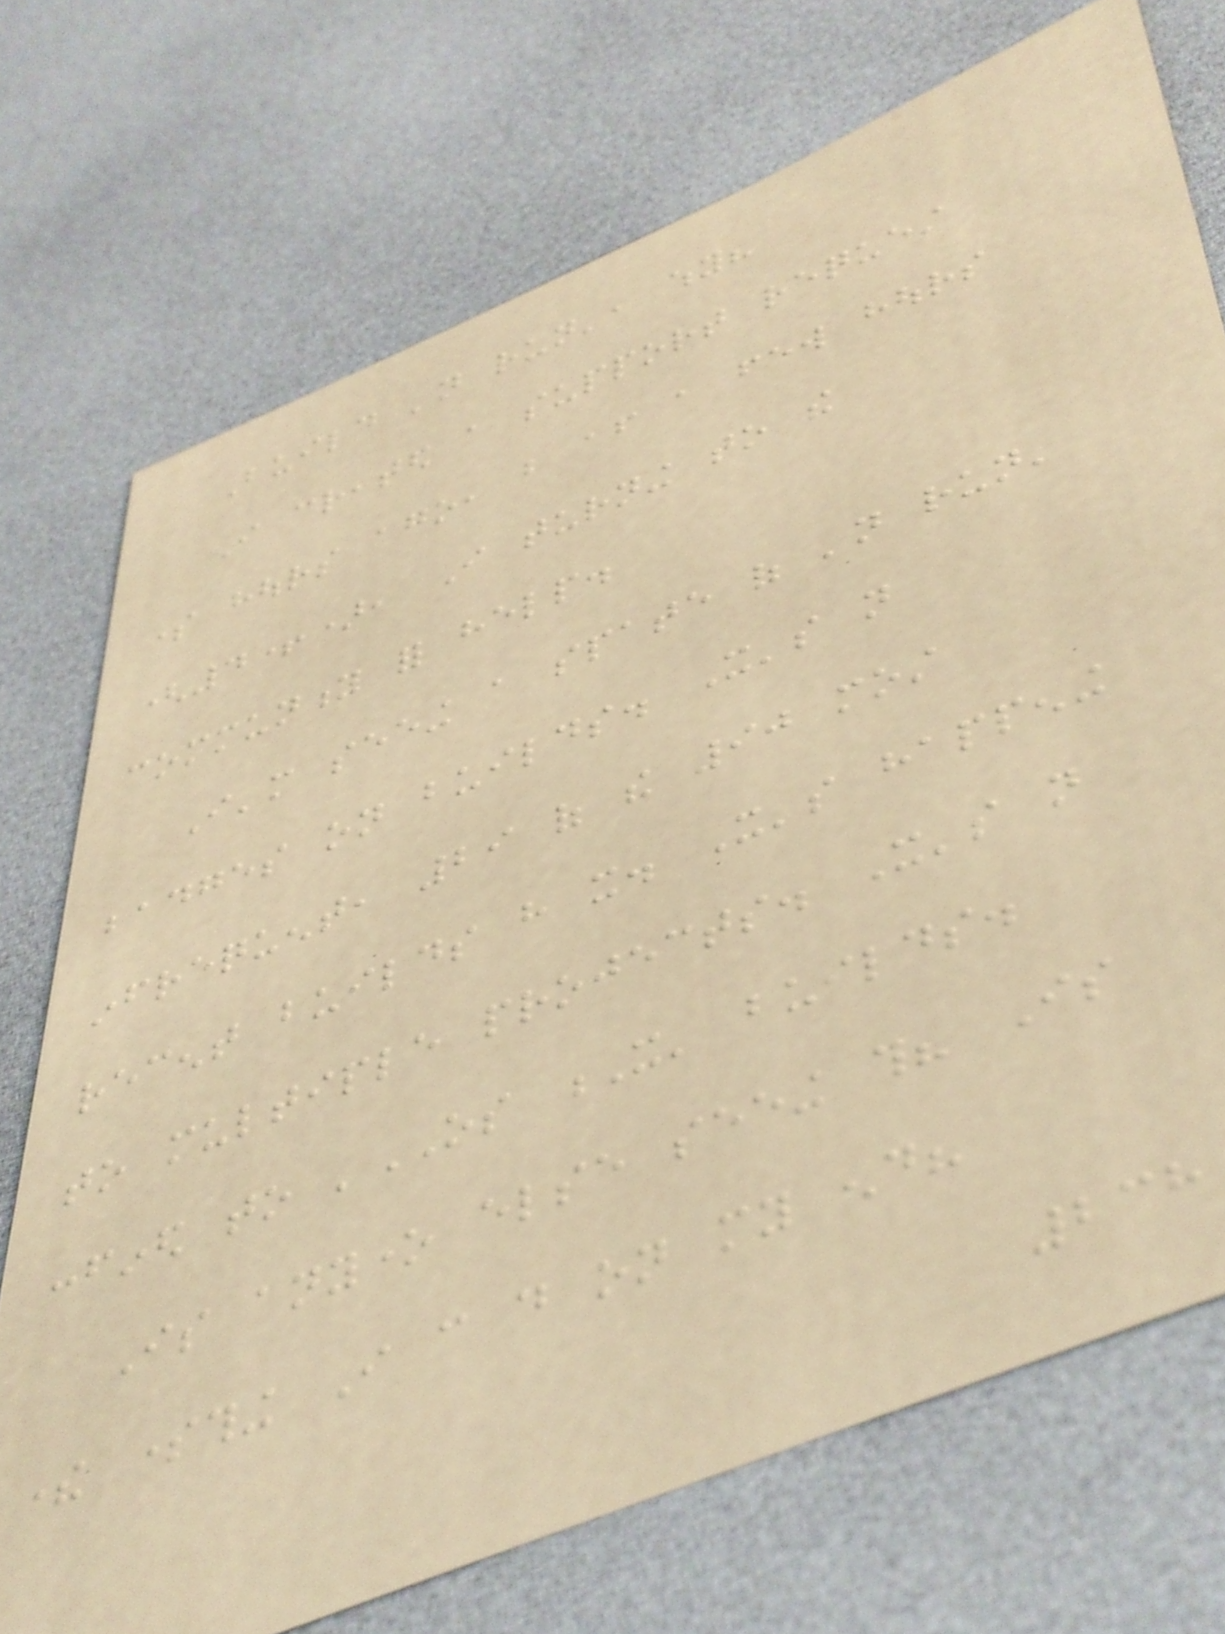Build 'not run', why?
I created a support request
some hours ago, but after a few hours
(4+), I turning to the
community for help.
I'm seeing a spate of 'not run'
badges on builds. It's not
infrequent, 29 of the 90 most
recent builds have it. It's happening
to multiple projects. It's not
confined to 'OS X' builds.
Is anyone else seeing this? Is
there something I can do on my end?
238
